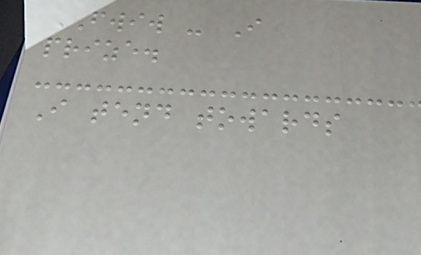FWIW - I
prize.
I tend towards
